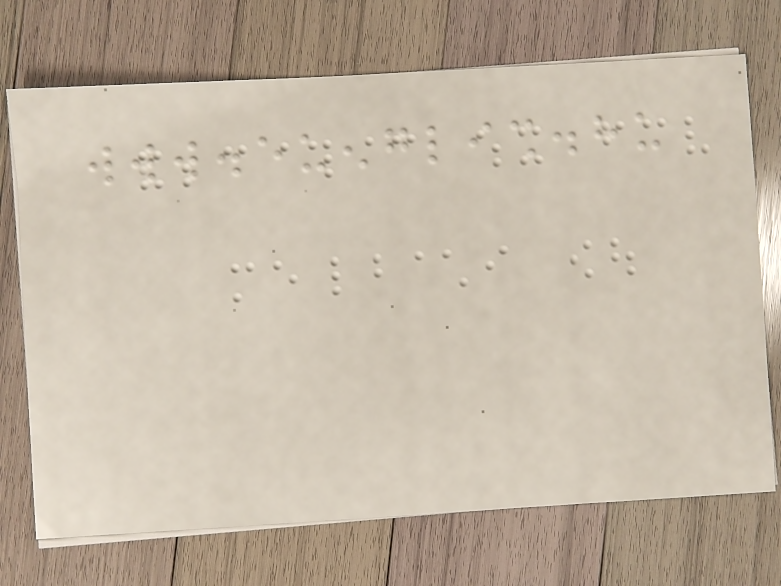www.euenglish.hu
